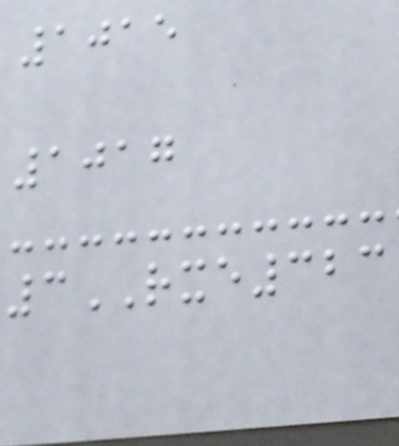1015
1017
3RXE323
